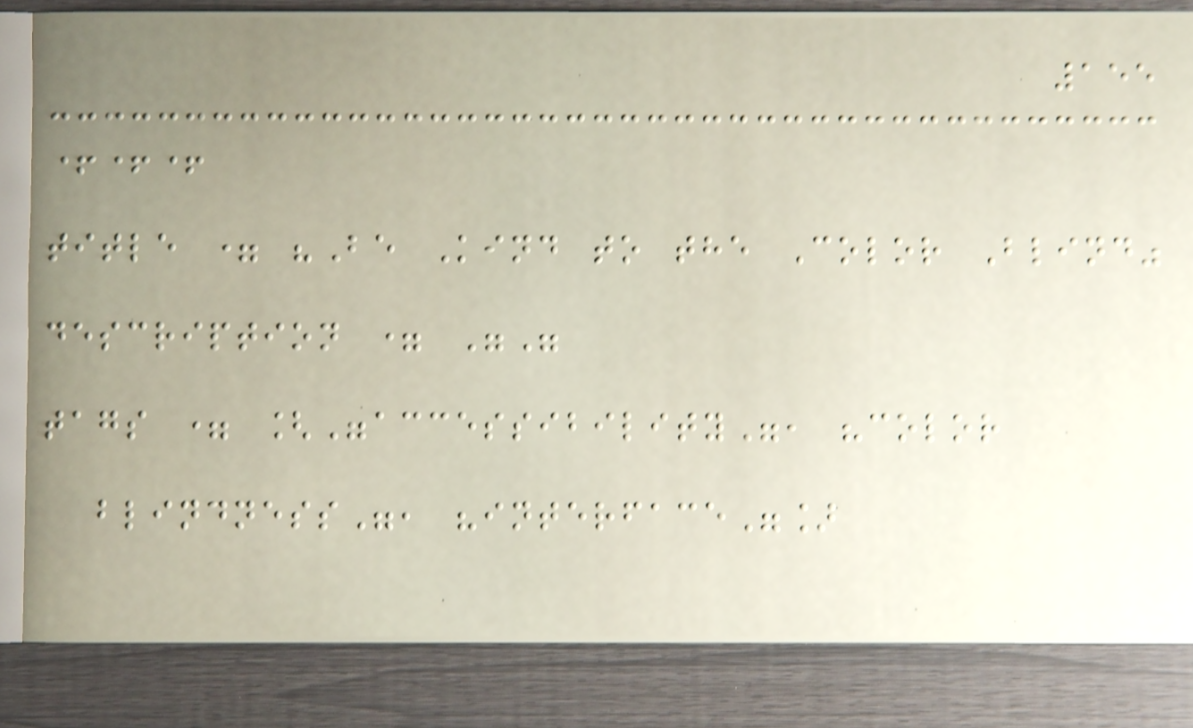155
+++
title = "Be Kind to the Color Blind"
description = ""
tags = ["accessibility", "color
blindness", "interface"]
